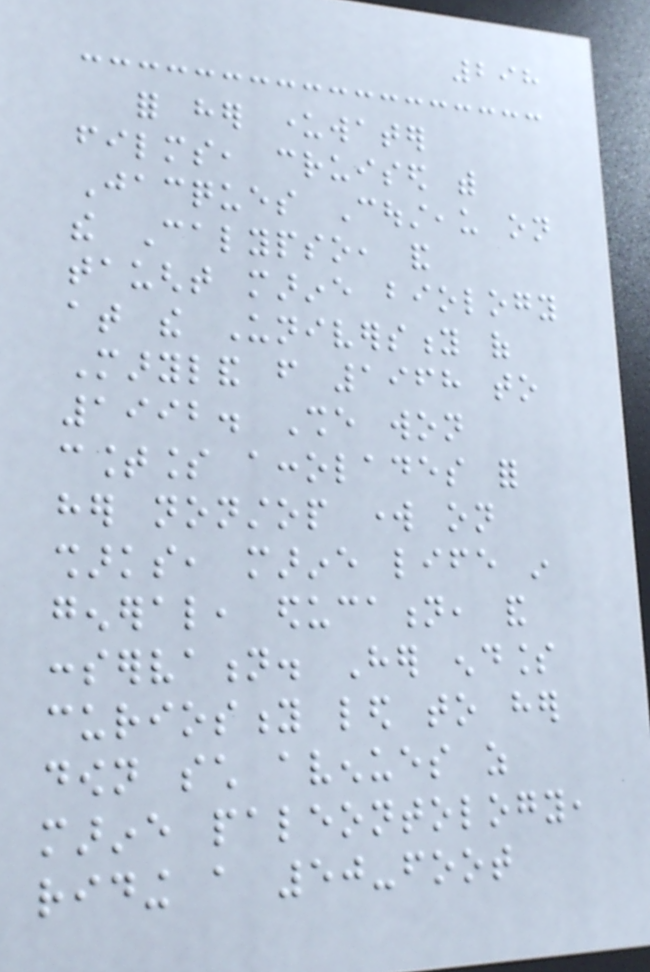298
for her underwater
films, cruised with
Jacques Cousteau on
the Calypso, and
taught marine biology
at the University of
Maryland from 1968 to
1992. She won
countless accolades for
her nonstop work on
sharks, marine life in
general, education, and
conservation. Her endless
curiosity led to her
down such avenues as
marine paleontology,
riding a 50-foot
